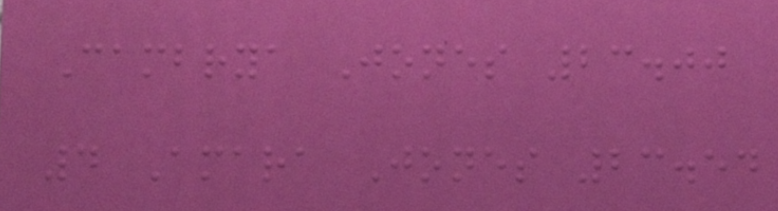Cambrya Jones 23.00
4 Amara Jones 23.54
